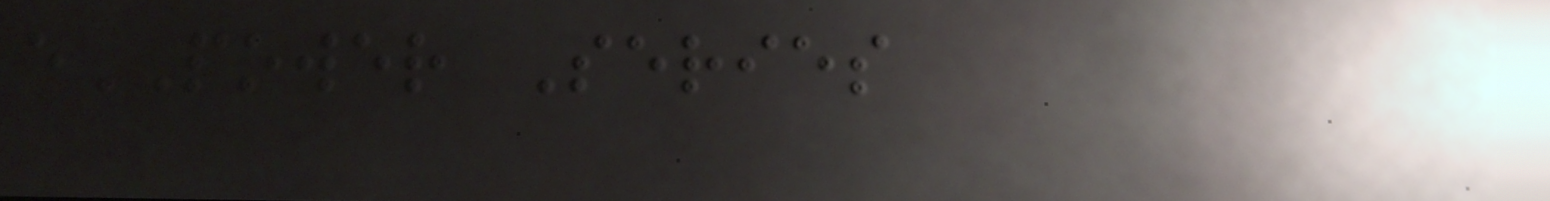ePOWER Series
